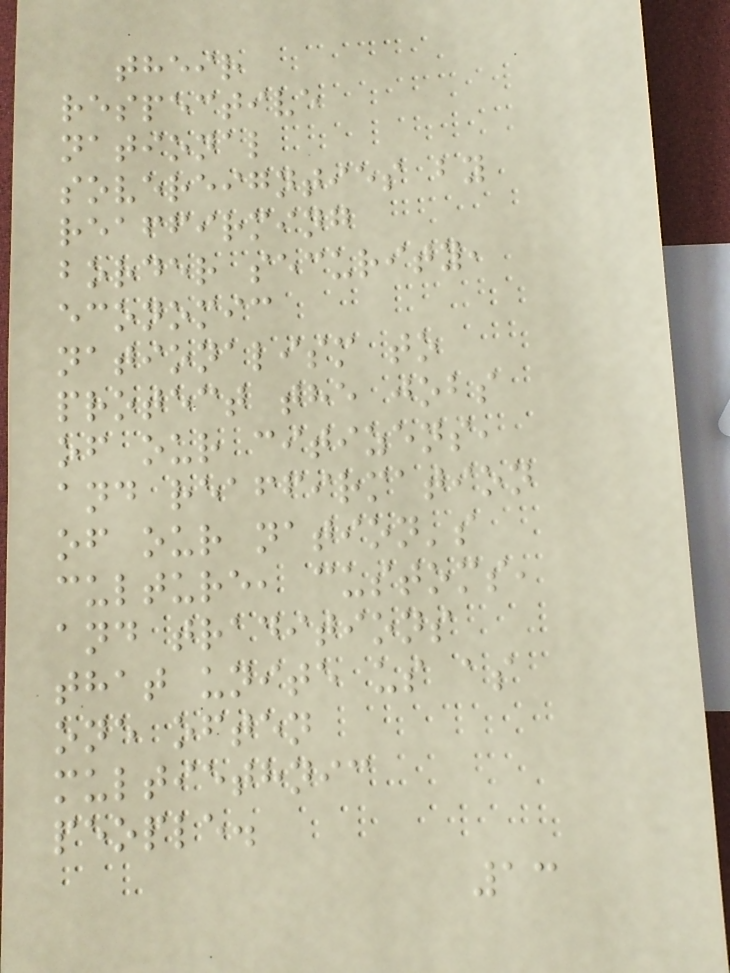their
respective
national
sovereignties by
reaffirming
border security,
economic
nationalism to
protect the jobs
of our citizens,
and reaffirmation
of our nation's
culture, customs,
and traditions
that unite us as
one often
multiethnic
people.
13
